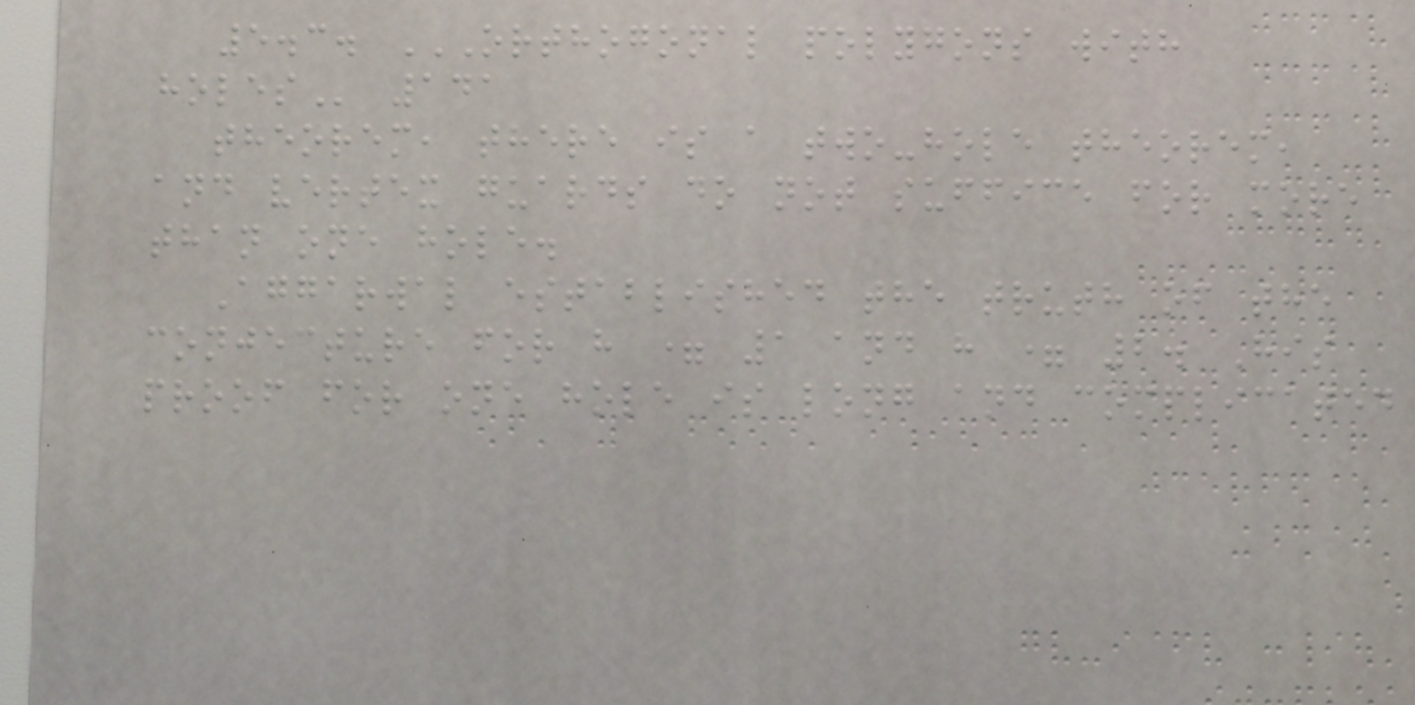5.3. ORTHOGONAL POLYGONS WITH
HOLES 141
theorem, there is a two-hole theorem,
and vertex guards do not suffice for more
than one hole.
Aggarwal established the truth of the
conjecture for h = 1 and h = 2. His
proof for one hole is long and complicated
